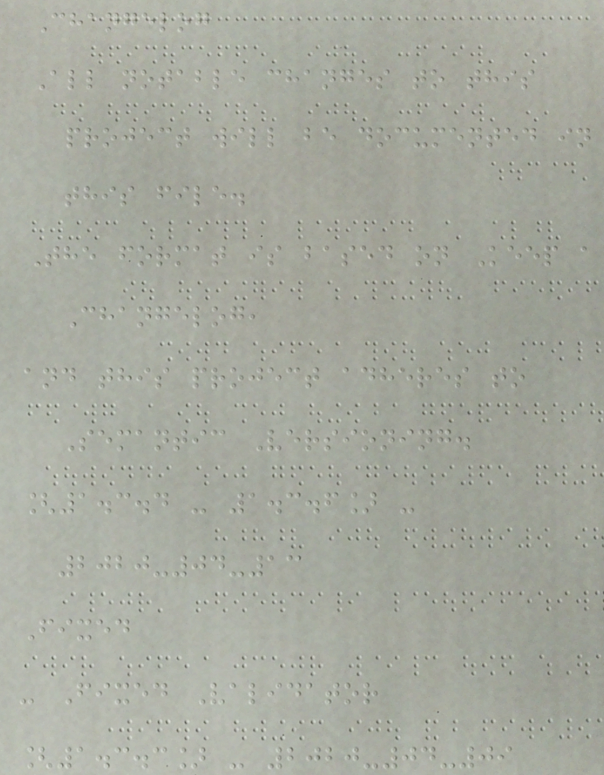Changelog
All notable changes to this
project will be documented in
this file.
The format is based on Keep a
Changelog,
and this project adheres to
Semantic Versioning.
[1.3.4 - 1.3.6] -
2020-04-13
Fixed
- Fixed Validator
[1.3.3] - 2020-04-09
